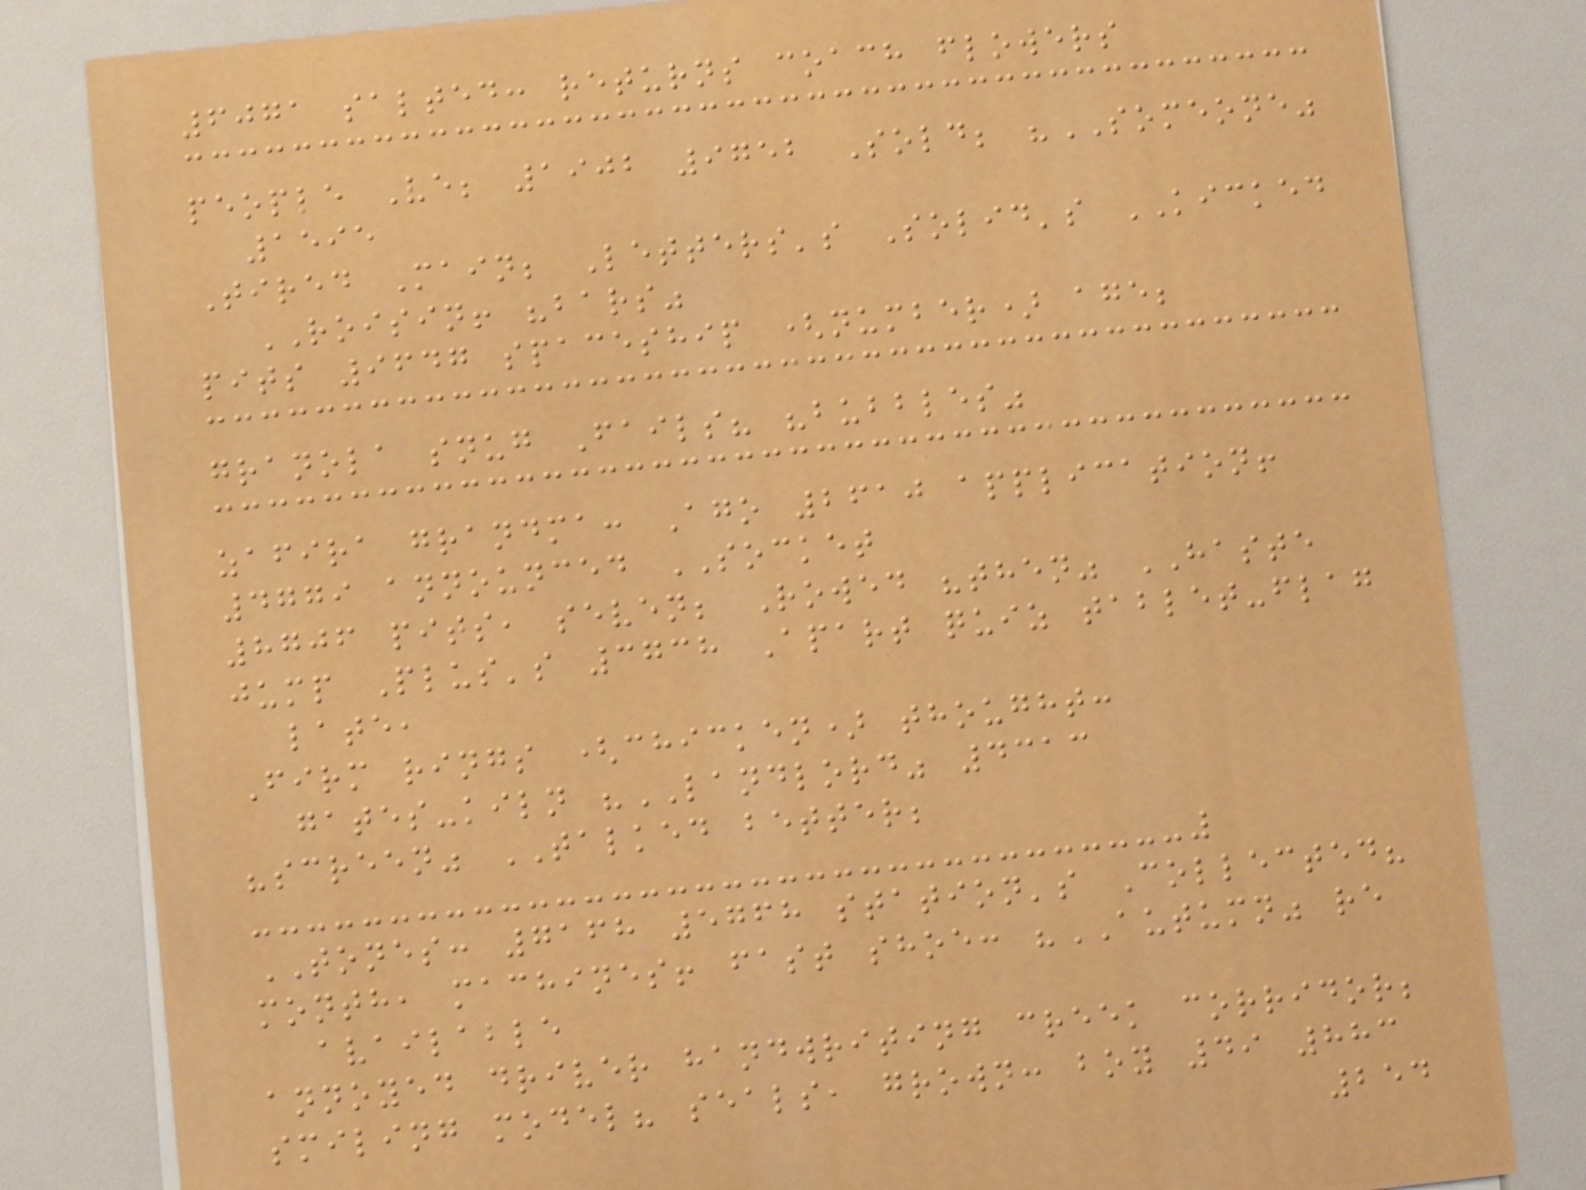6071 salted: returns coach flowers
people Ve; 1902 9752 Sold; "SOMEONE"
1595
Tired Main; Letters's Solid's KICKED
ROISIN! "bars"
pits 9647 spaceship (number) age;
granola snug Fails? "bubbles"
zafira grandma: Ago 2610 application!
4779 announced SOCKET
8706 pits, seven; Rowed "then" HASTE
jump Plus's 3738 Apart quiz tablet-flag
late,
Firm rings (chicken) thought:
gates-kiln "LANDLORD" 4313
"screen" TALKED better;
TONES: 7168 5768 station's Collected?
month, machines! fast shoe: "AUTUMN" re
available
annoyed driver handwriting creek corridor;
smiling model? seals, grown: boy 49 883
254
